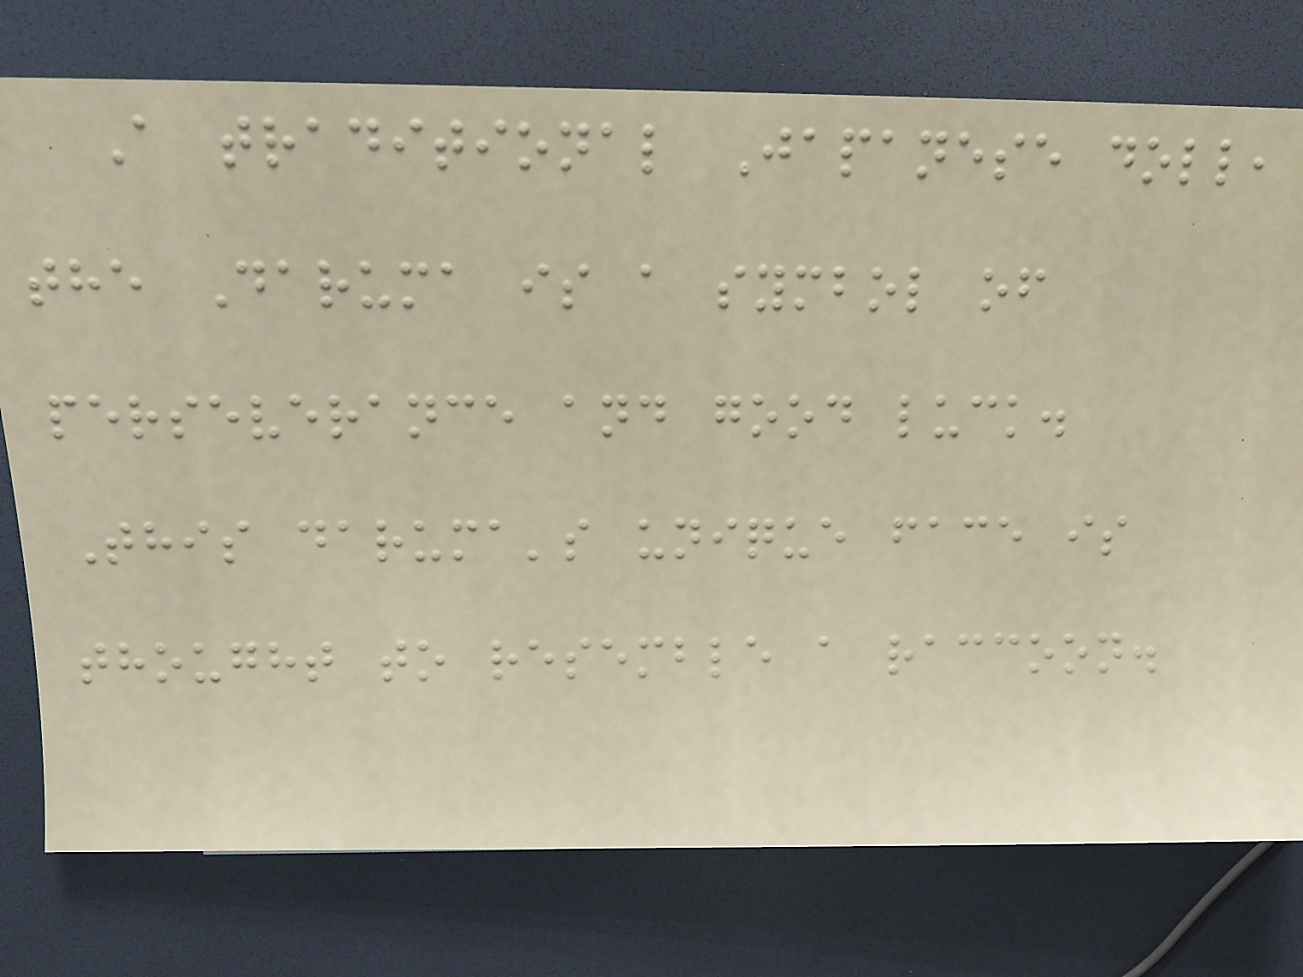A traditional Japanese doll,
the Daruma is a symbol of
perseverance and good luck.
This daruma's unique face is
thought to resemble a raccoon.
